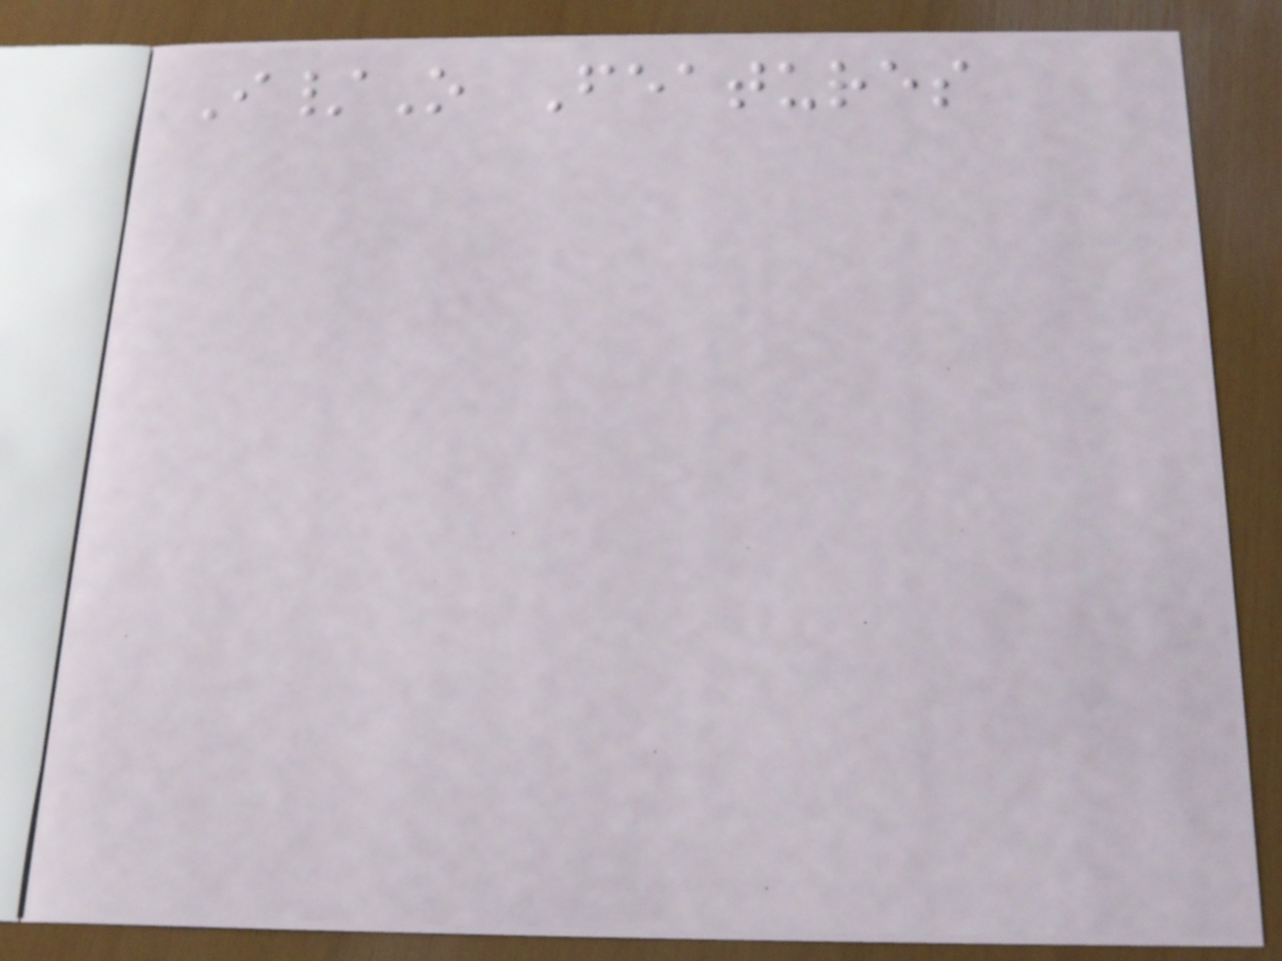I/O Features
